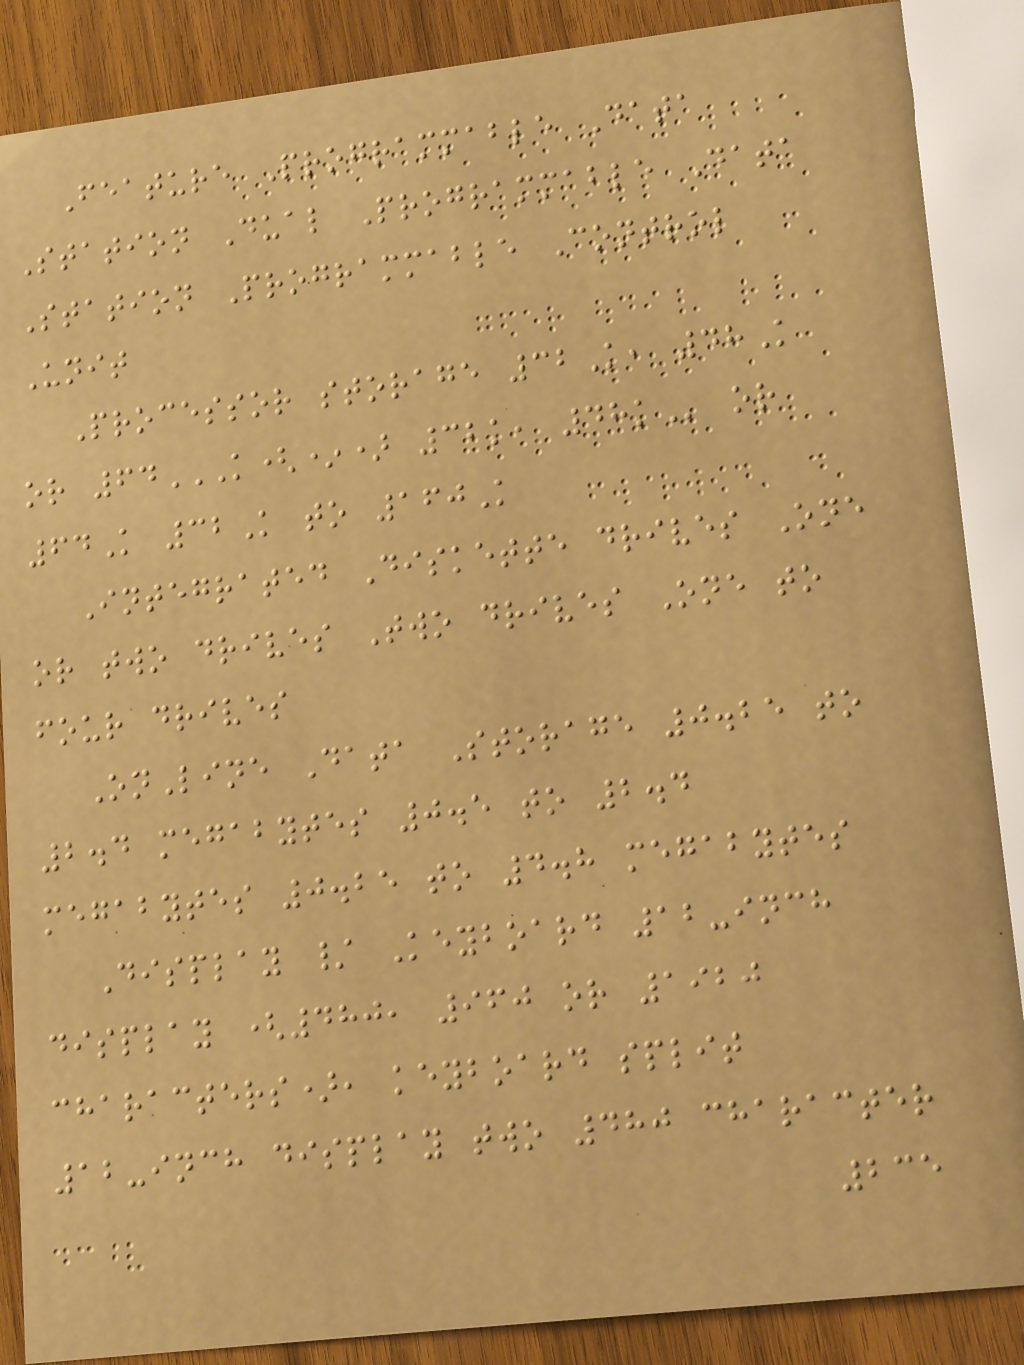Feature Programmable Data
Station Dual Programmable Data
Station Programmable Control
Unit
Processor storage 32K, 48K
or 64K(*) 32K, 48K or
64K 32K to 160K
Integrated Diskette drives One
or two drives Two drives One to
four drives
OnLine Data Storage 0.25 to
2.4 megabytes 0.5 to 2.4
megabytes 0.25 to 4.8 megabytes
Display / Keyboard 12-inch
display (480, 960 or 1920
characters), keyboard split
12-inch display two 480 character
235
